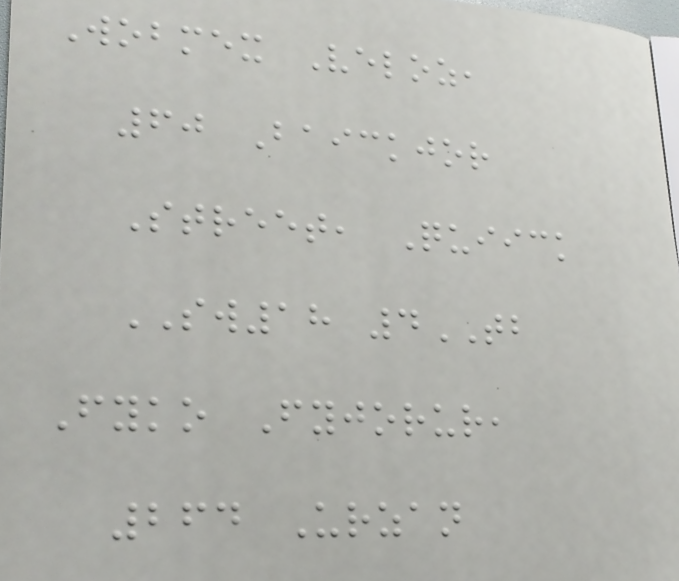Wobmex Veloz,
60 Baickjor
Street, Quiick
SW18 4TB
Fyko Fyjorur,
264 Urzan
